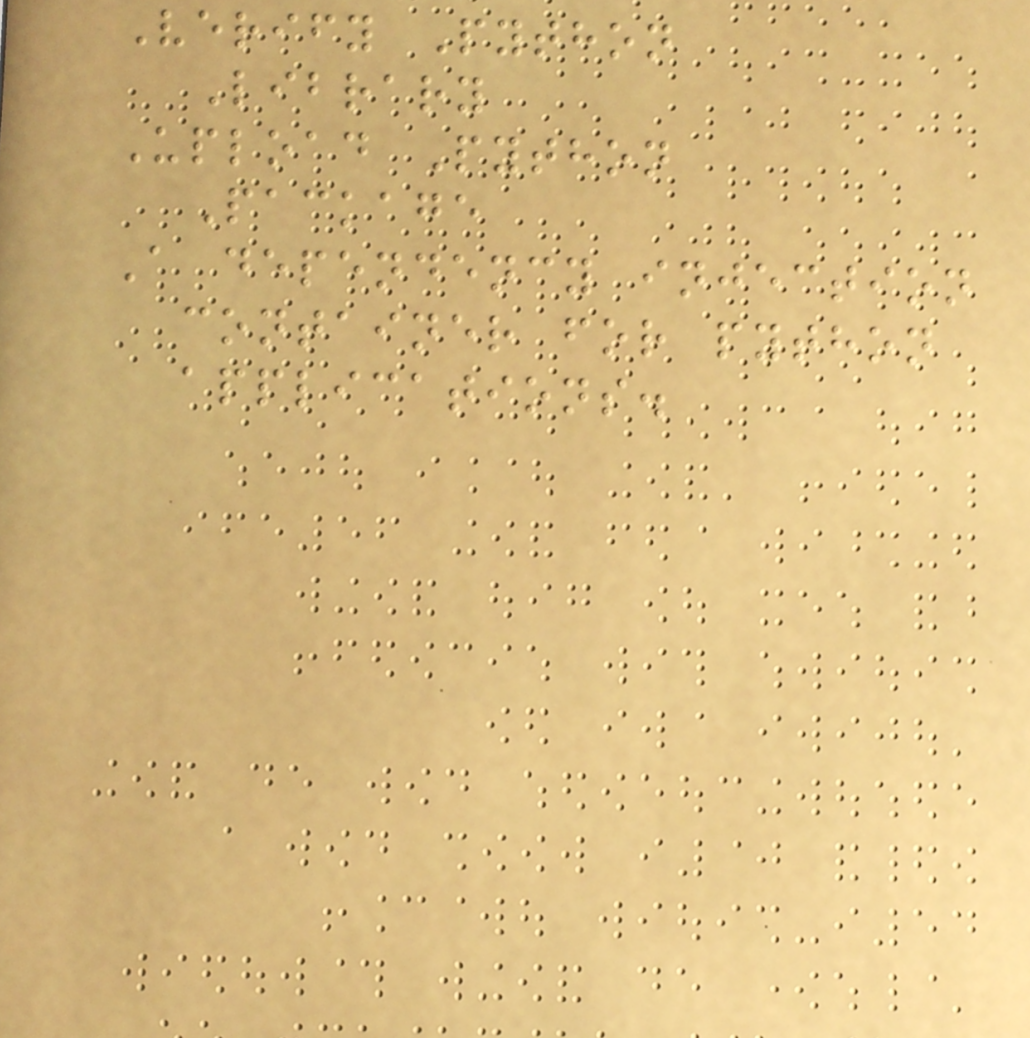Verify Python
Library
Upload Python
Package
A dependency injection
container for python
applications.
